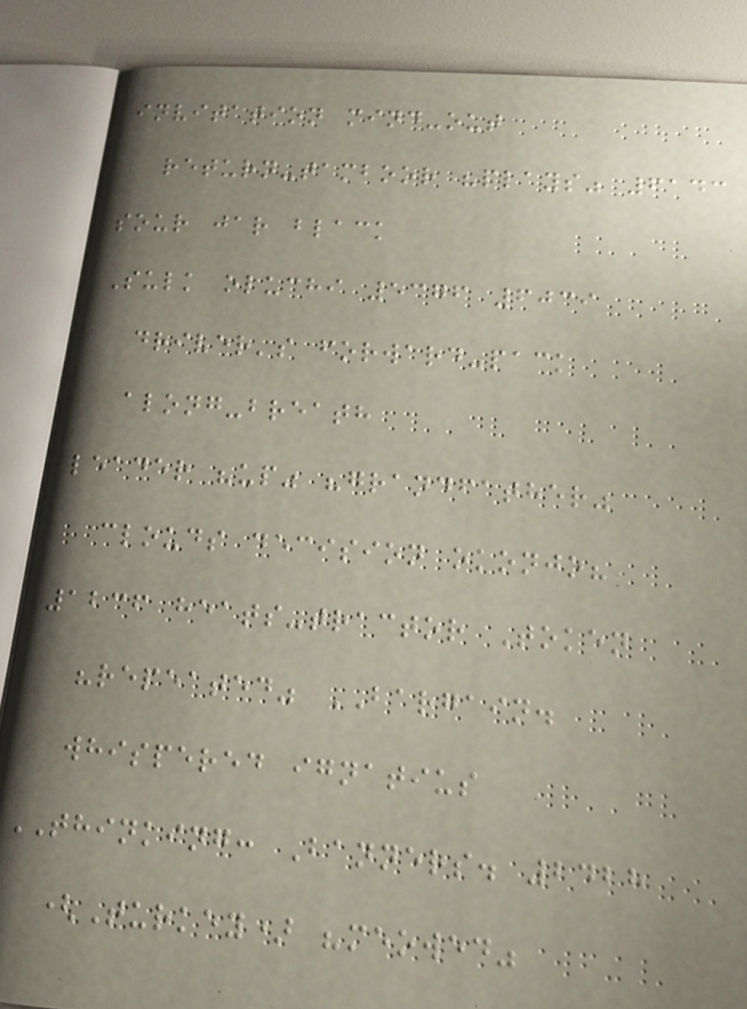invitation mind-out
return-tamboor "plays" 6143
sour jar black
Sulk oluchi 5376 6039
driver's forward-pack
along-breath
leader "up" "grandfather"
clouds decision okonjo?
1236 heats-tractor Token
"repeated" BARGAIN.
whispered ignatius
THINKING: Banners. 2428
(Turkey) "meowed"
